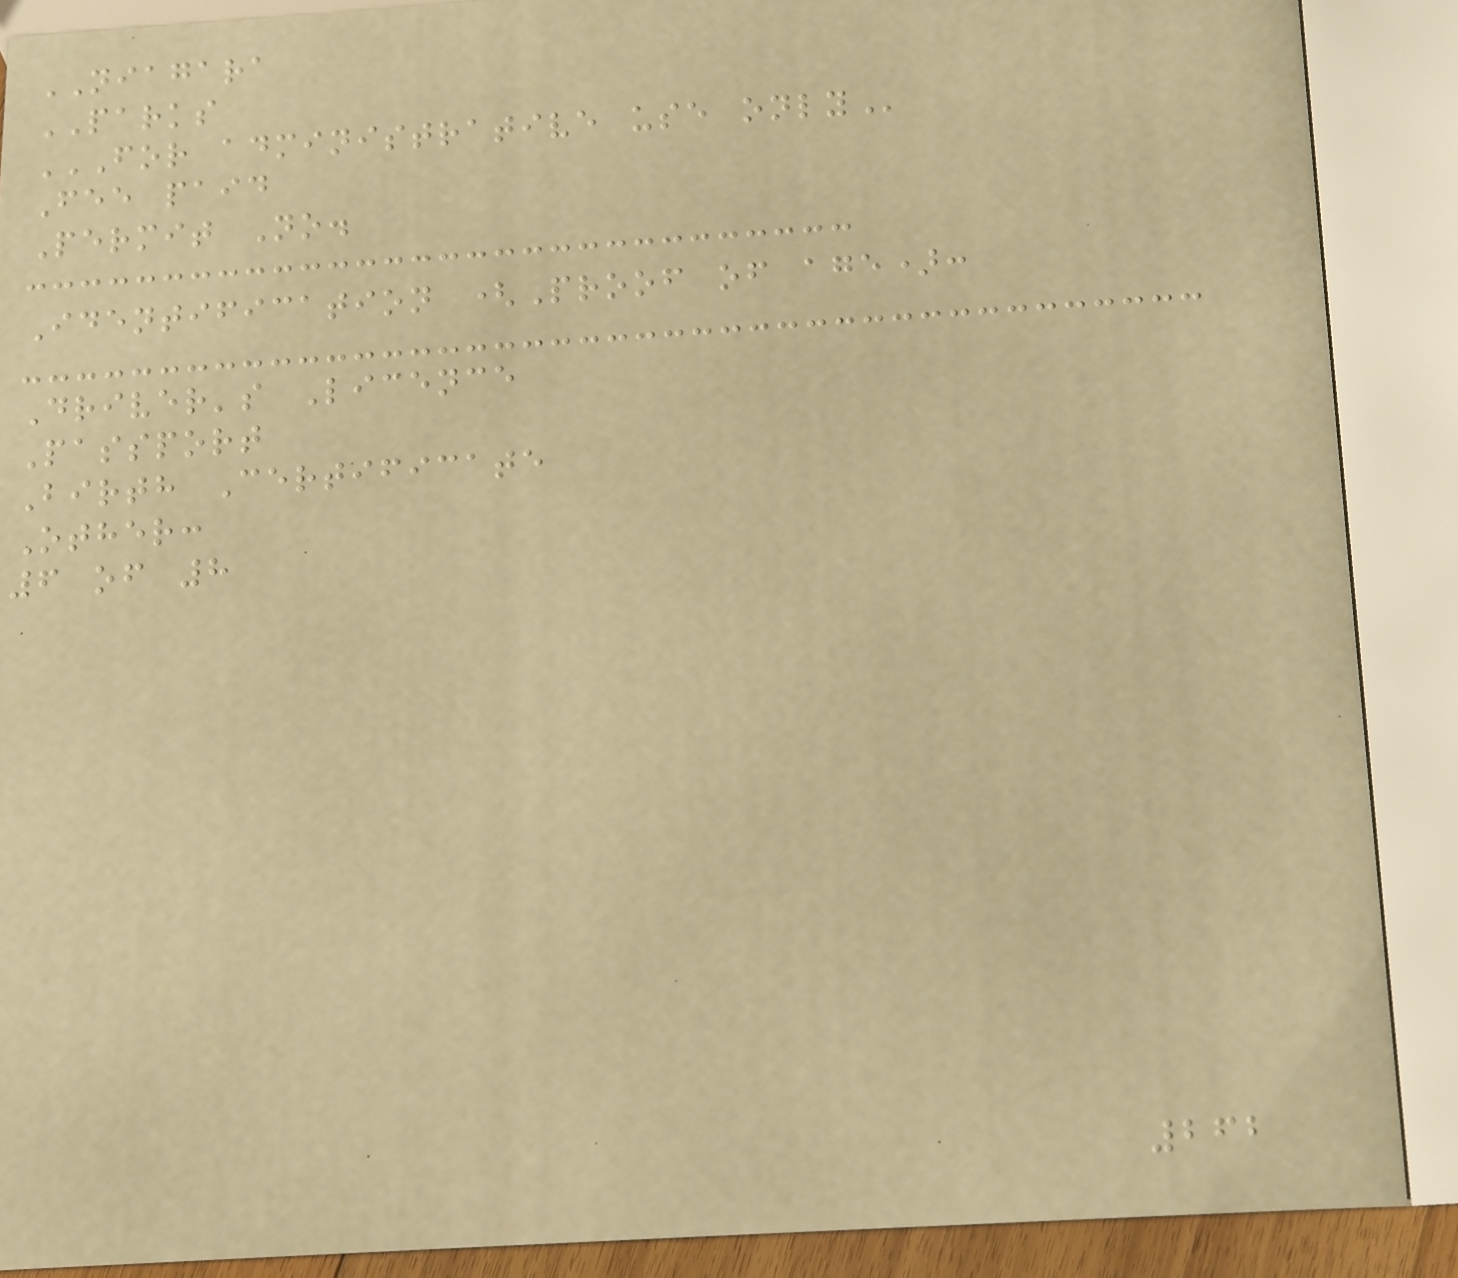NIAGARA
PARKS
FOR ADMINISTRATIVE USE ONLY
Fee paid
Permit No.
Identification (Proof of age):
Driver's Licence
Passport
Birth Certificate
Other:
6 of 8
262
